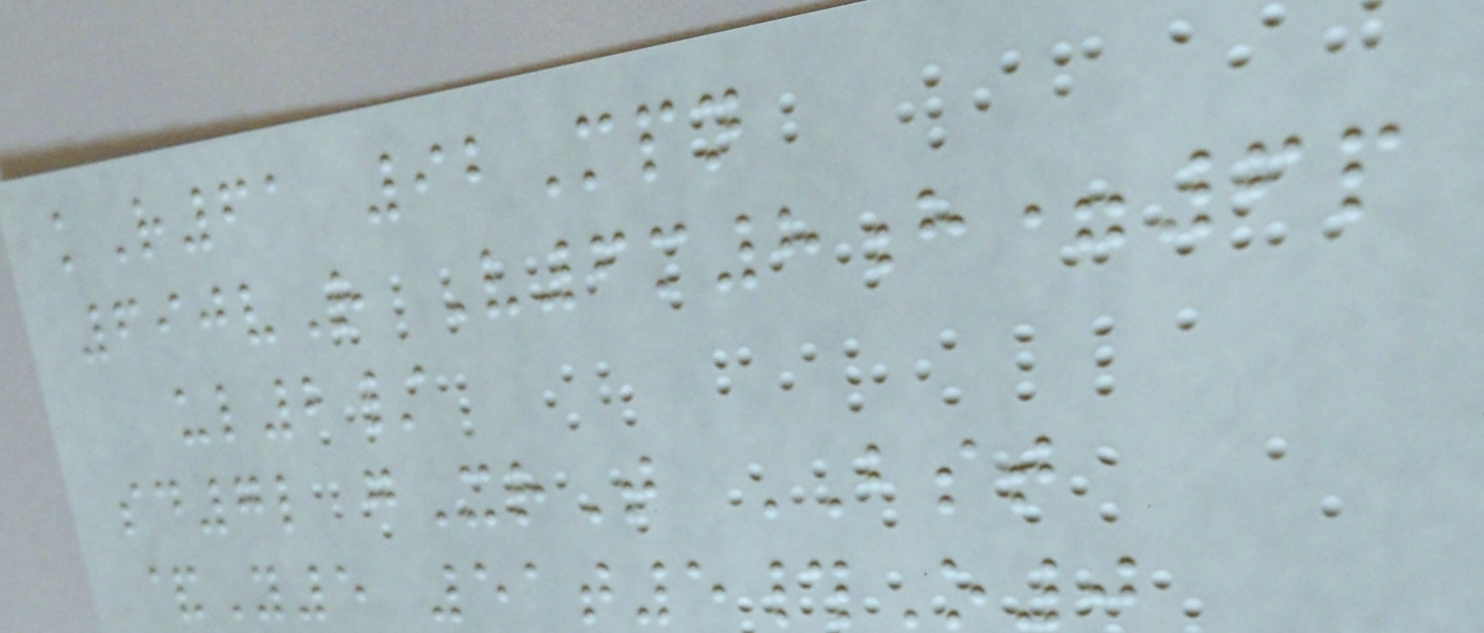kR61 92Mpn
690vR V6m8h=6p
ul2/
sd7l gXrT BST
&Y5 51t5#O0
